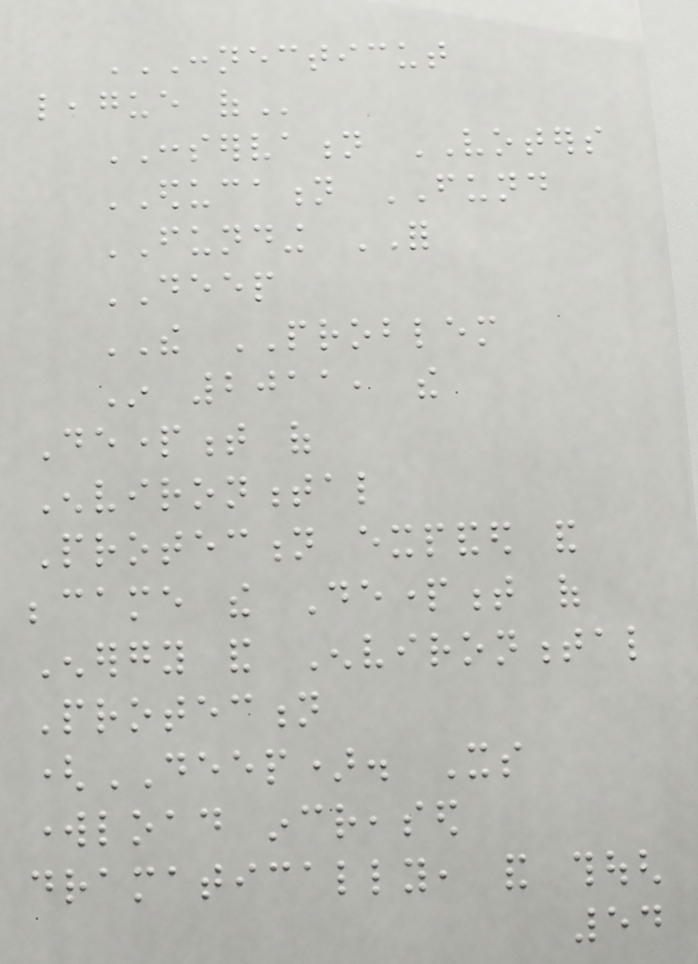CONNECTICUT
LEAGUE OF
CONSERVATION VOTERS
EDUCATION FUND
FUNDING FOR
DEEP
THE PROBLEM
In 2011, the
Department of
Environmental
Protection expanded and
became the Department of
Energy and Environmental
Protection
(DEEP). Its
workload increased
dramatically, and though
54
